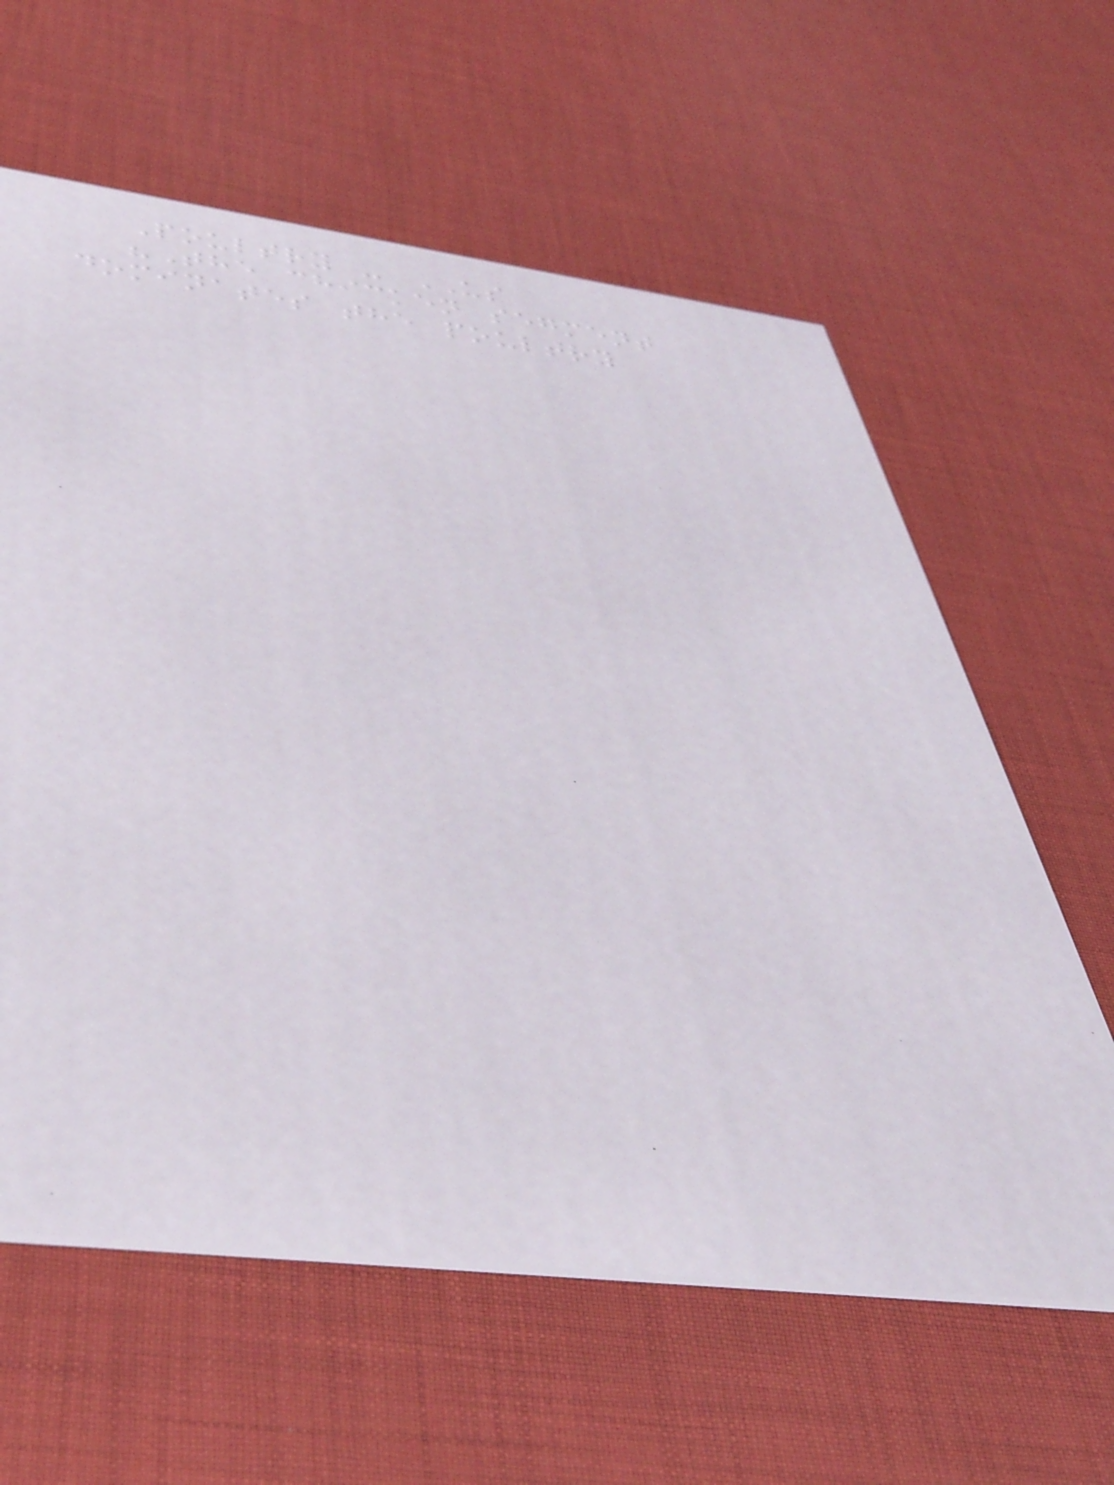Poultry - US
"The chicken segment
dominates the poultry
